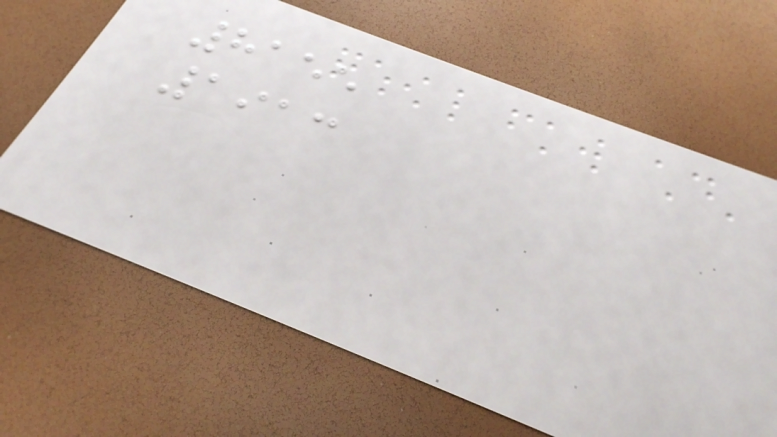8155
1913
